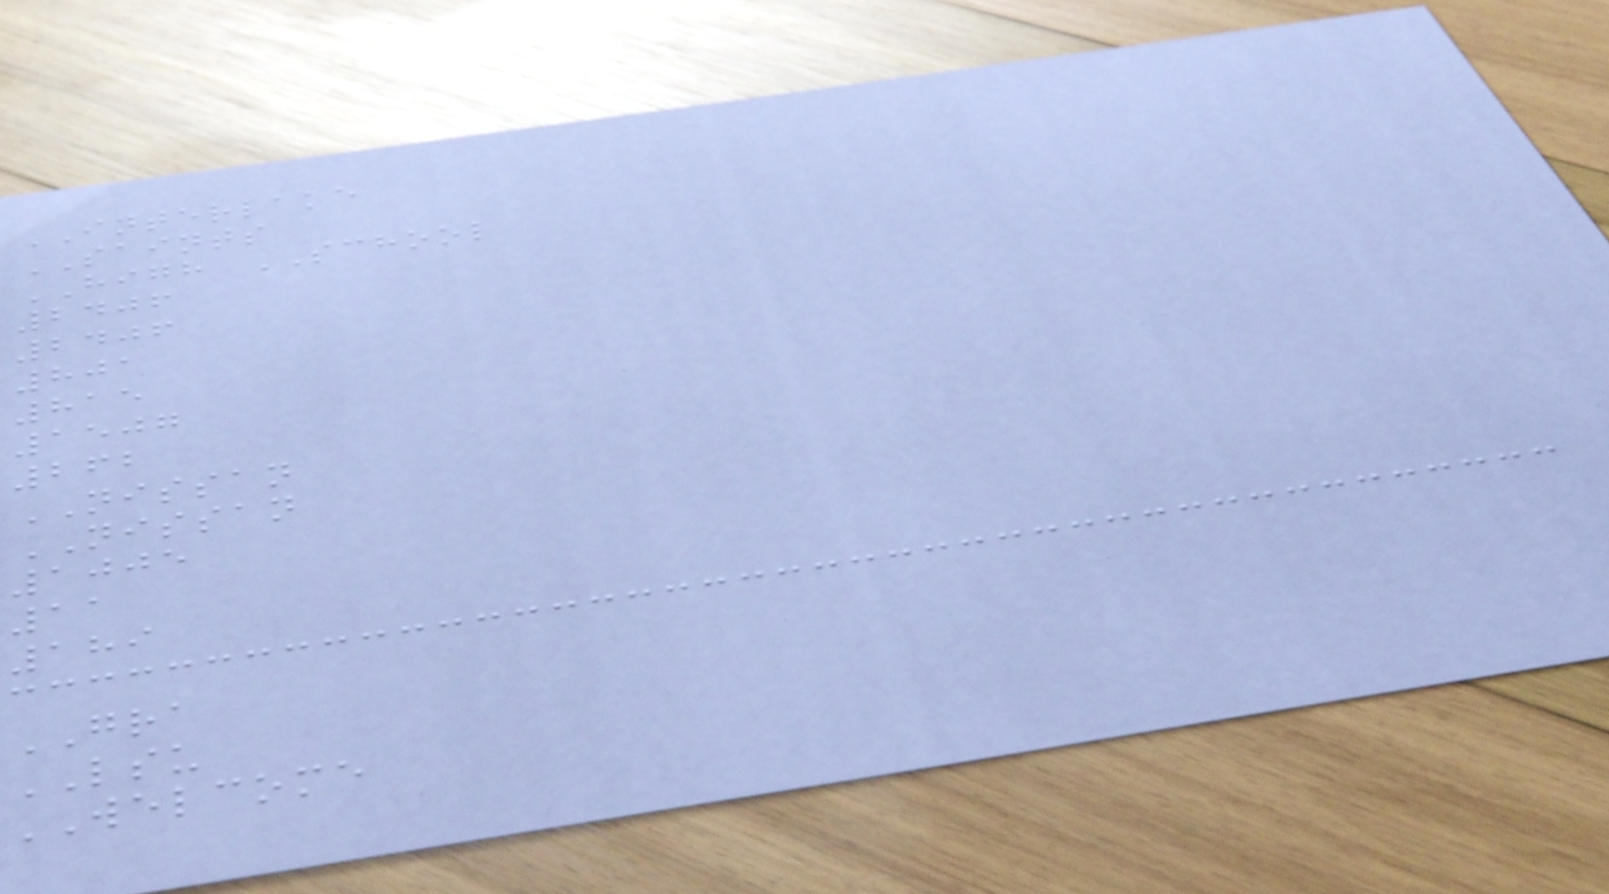INTERLAKE
SAINTS
HIGH SCHOOL
2406
2406
801
815
1507
262
NISSAN
NISSAN
1005
11
189
GRA
LSU
WELCOME
